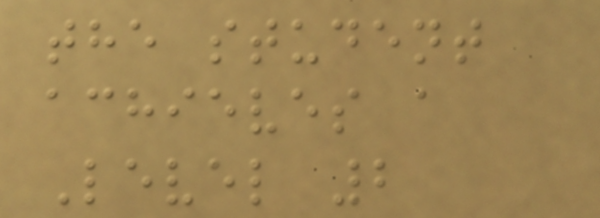the student
achieves a
Level 2
